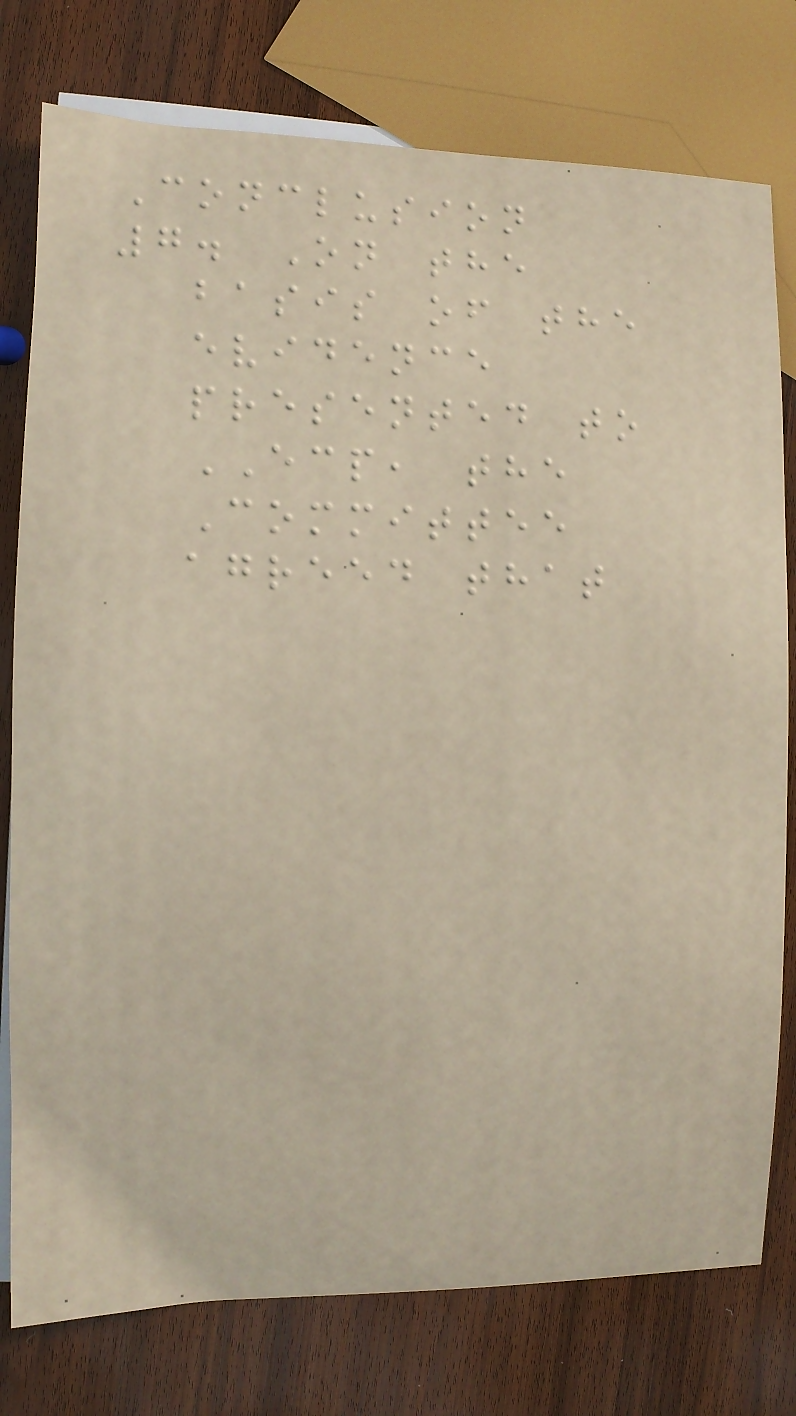Conclusion
7. On the
basis of the
evidence
presented to
ECP, the
Committee
agreed that
